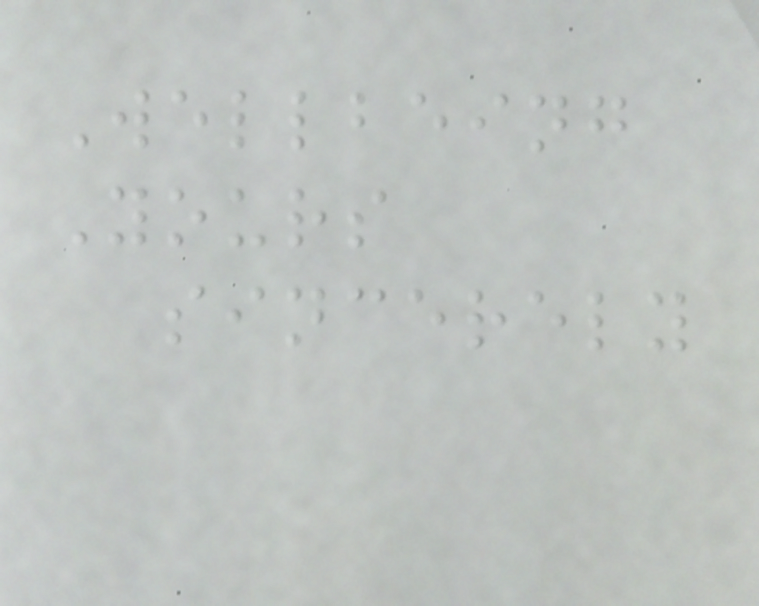Wellbeing
Yours
sincerely
